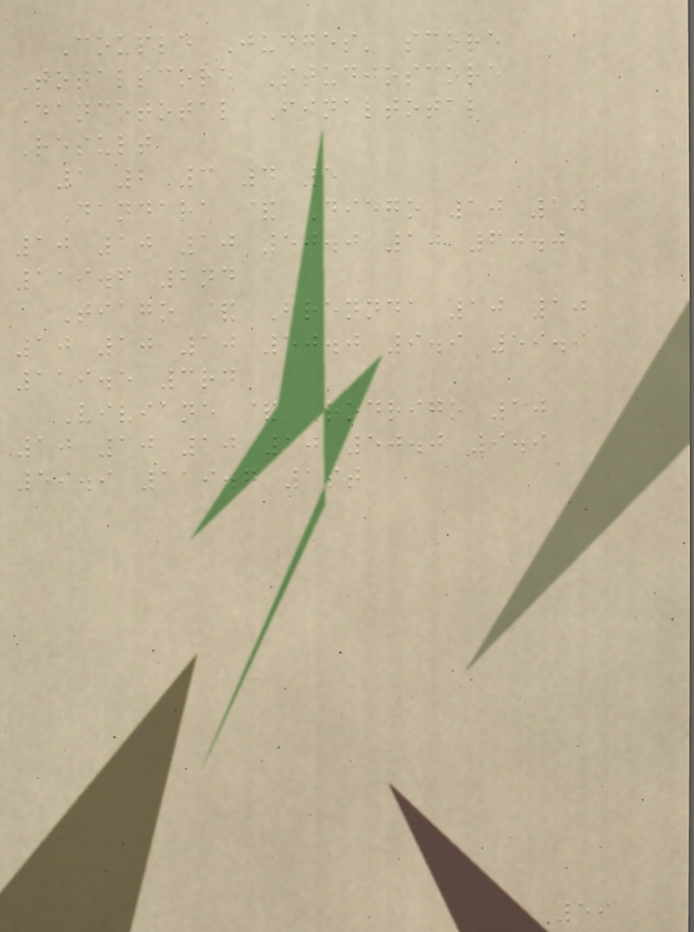Couple Judges' score
Totalscore Studioscore
Dancetotal Finaltotal
Result
1 2 3 4 5
Dandara & Diego 10 10
10 10 10 50.0 10 60.0
119.6 2nd
Tiago & Brennda 10 10
10 10 10 50.0 9.9 59.9
119.5 3rd
Viviane & Rodrigo 10
10 10 10 10 50.0 9.9
59.9 119.7 1st
59
